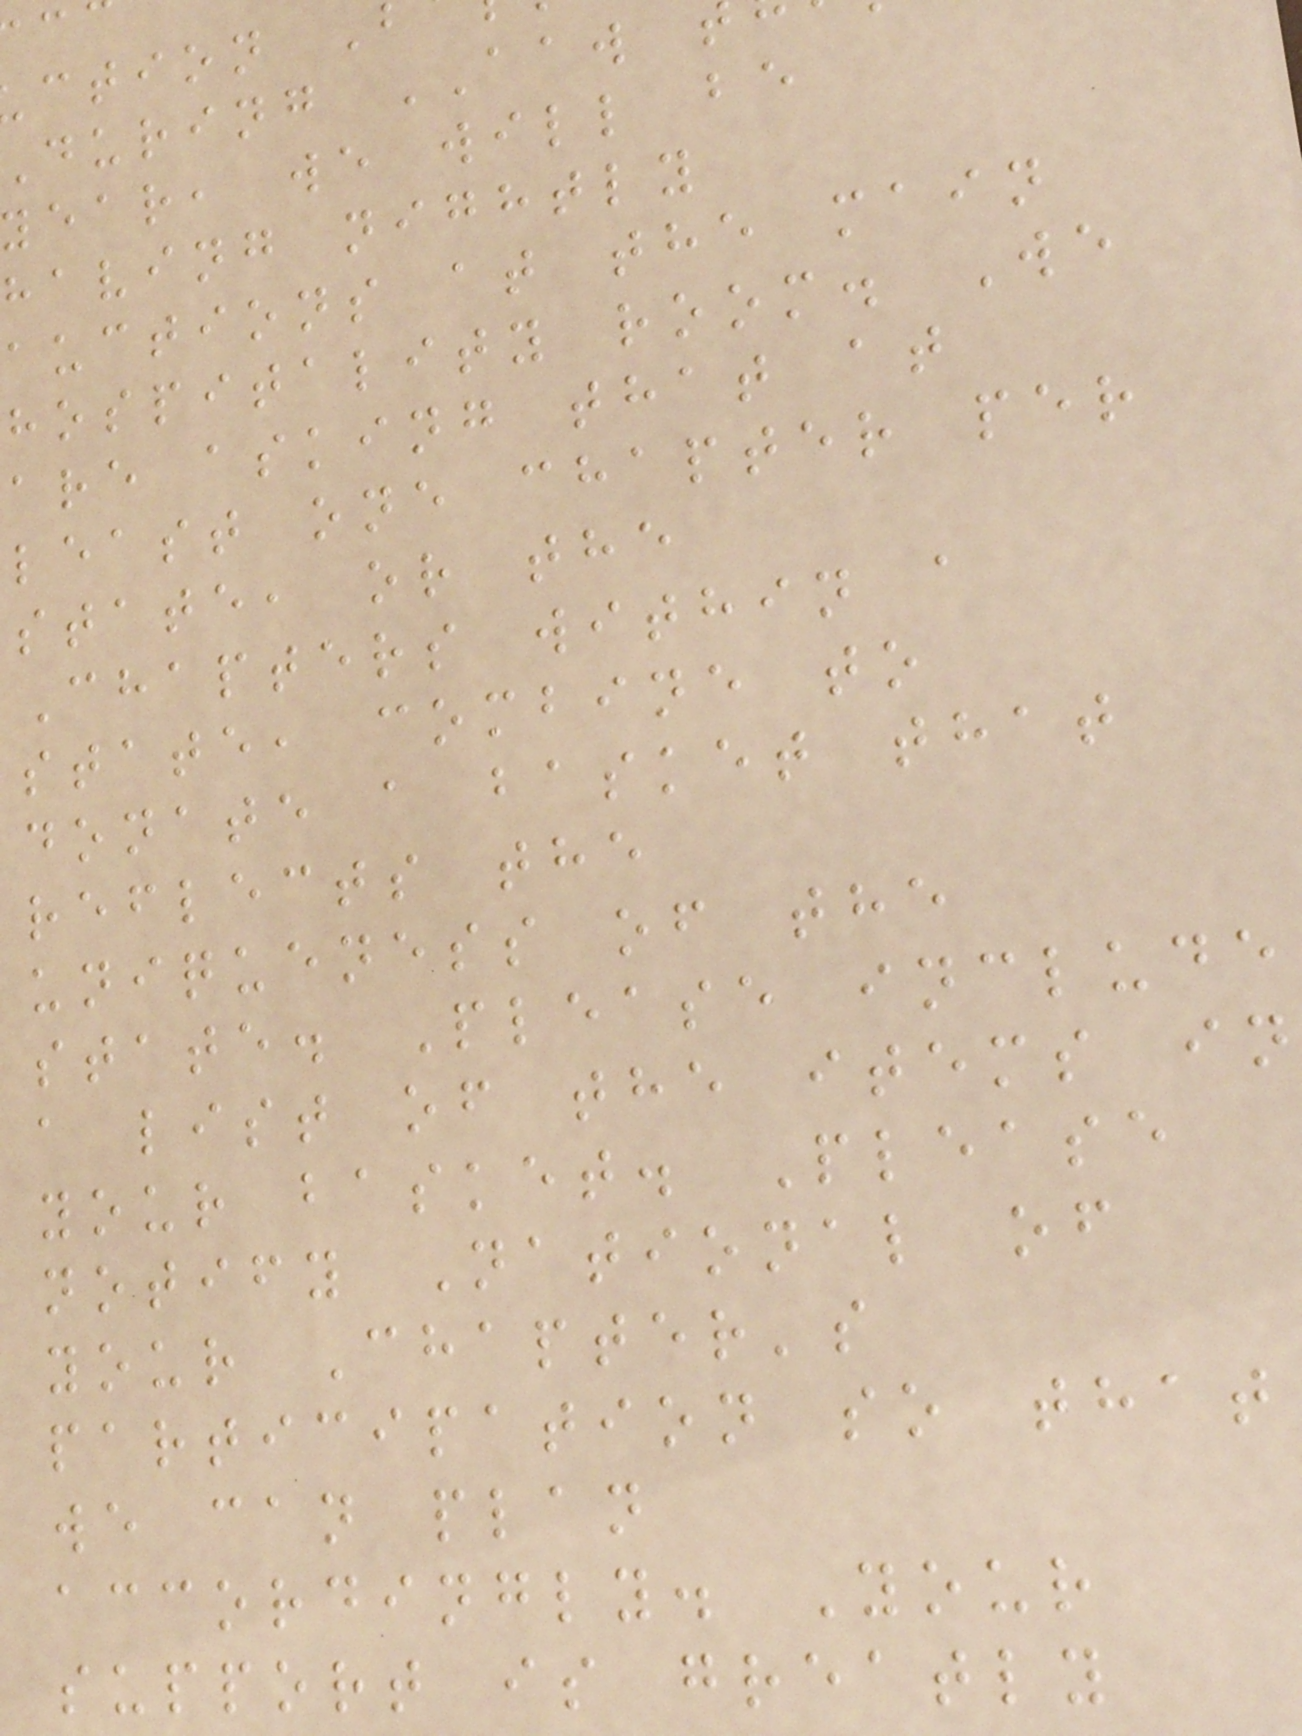ction
during AAW
year, we will be
having nightly
auctions at the main
hospitality room. We
are asking that at
least one chapter per
state, or the
Chapters within a
state, combine to
donate a basket that
reflects the
uniqueness of the
state. Please include
a list of the items in
your basket. Please
notify National of
your Chapter's
participation so that
we can plan
accordingly. Your
support is greatly
